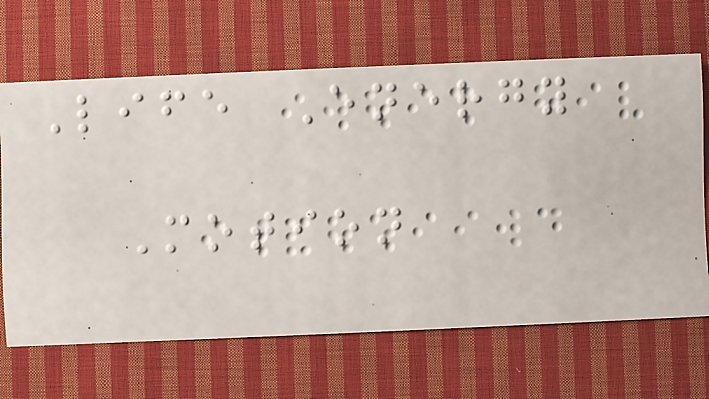Life Energy
Motion
